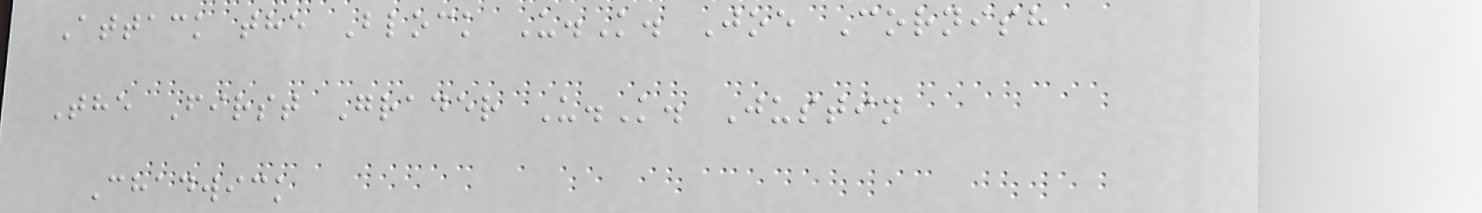Attack the Block U.K. Joe Cornish
The First Grader U.K. Justin
Chadwick
